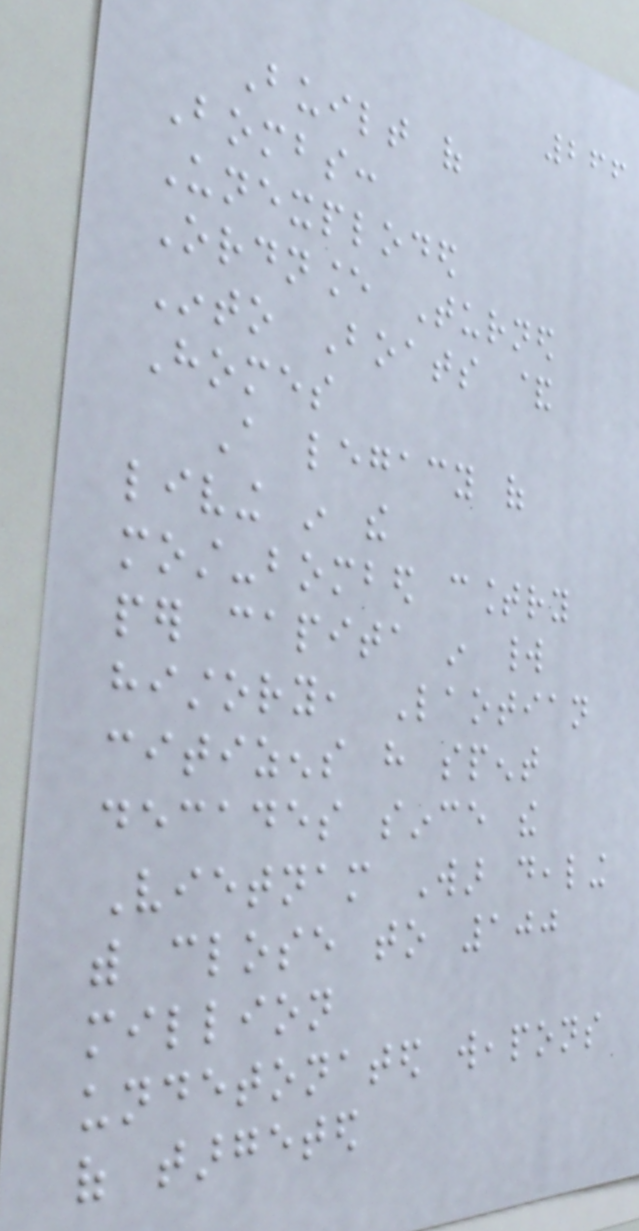266
Built of
Bombs:
Unexploded
Ordnance Turned
Into Boats &
Homes
A legacy of
living in the
most-bombed country
per capita in world
history, Laotian
citizens have spent
decades since the
Vietnam War dealing
with close to 100
million
undetonated weapons
of targeted
